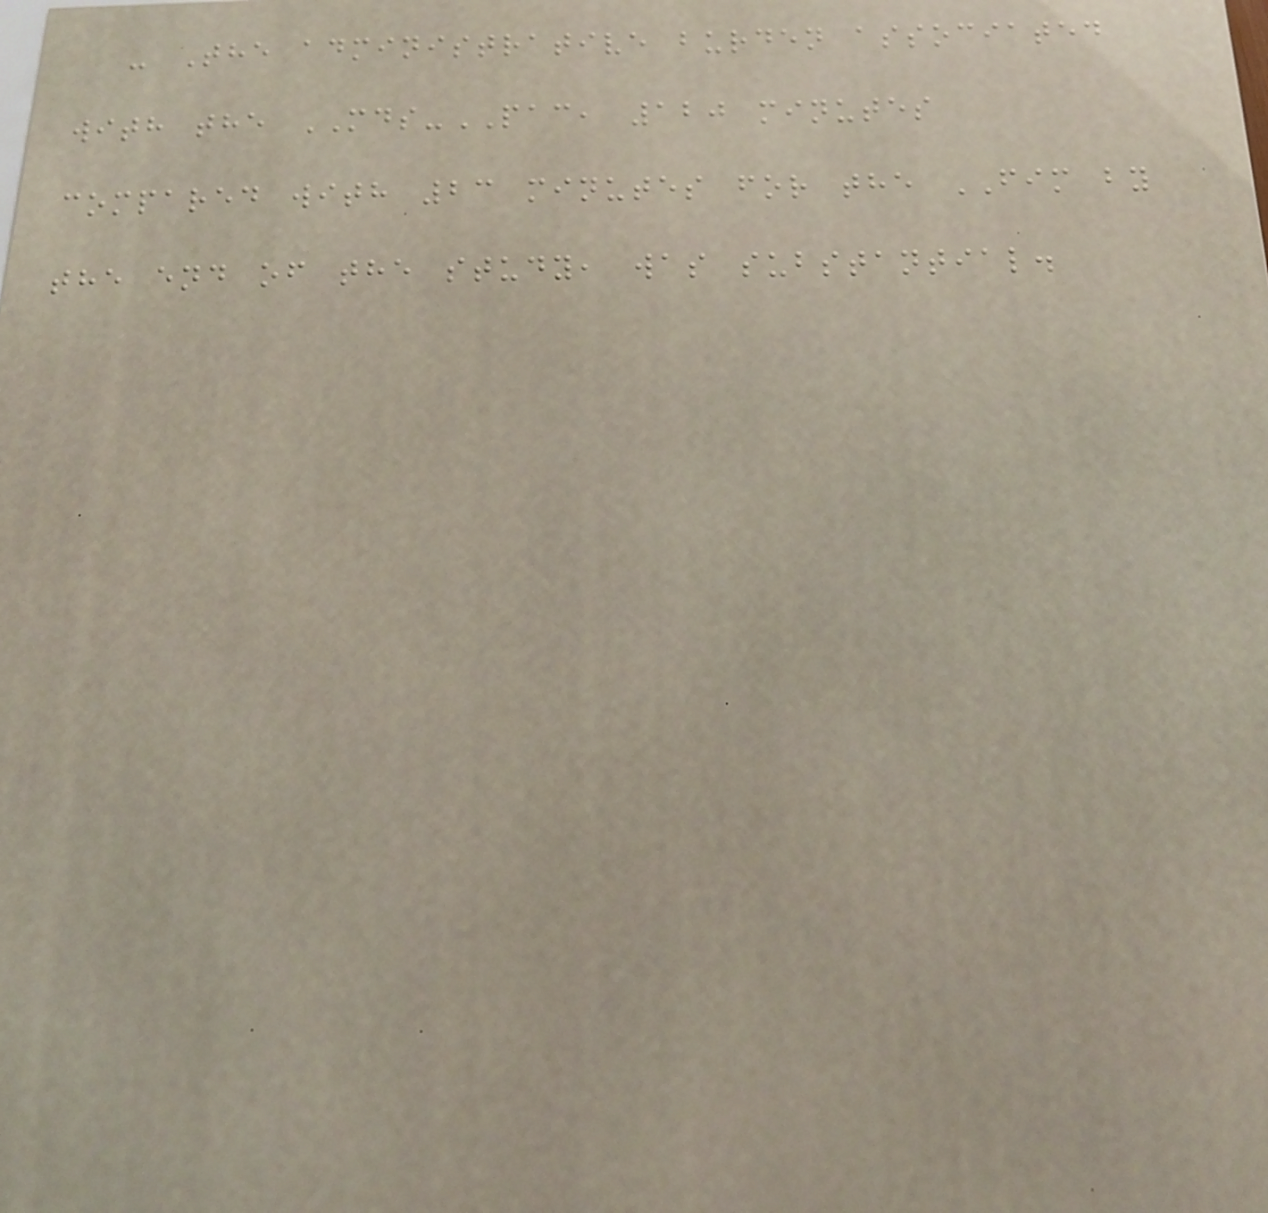- The administrative burden associated
with the MDS-PAC, 120 minutes
compared with 23 minutes for the FIM by
the end of the study, was substantial.
